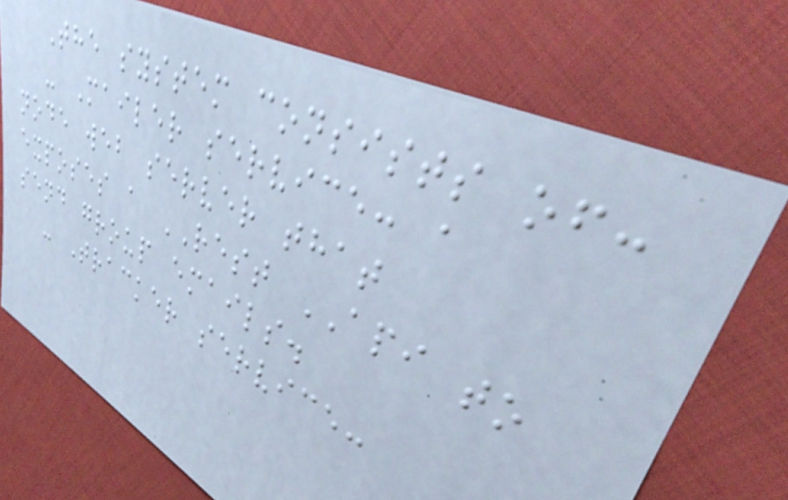The system consists of:
- Mailer service: a
node web server that
exposes a REST API to
send group emails.
- Tracker service:
